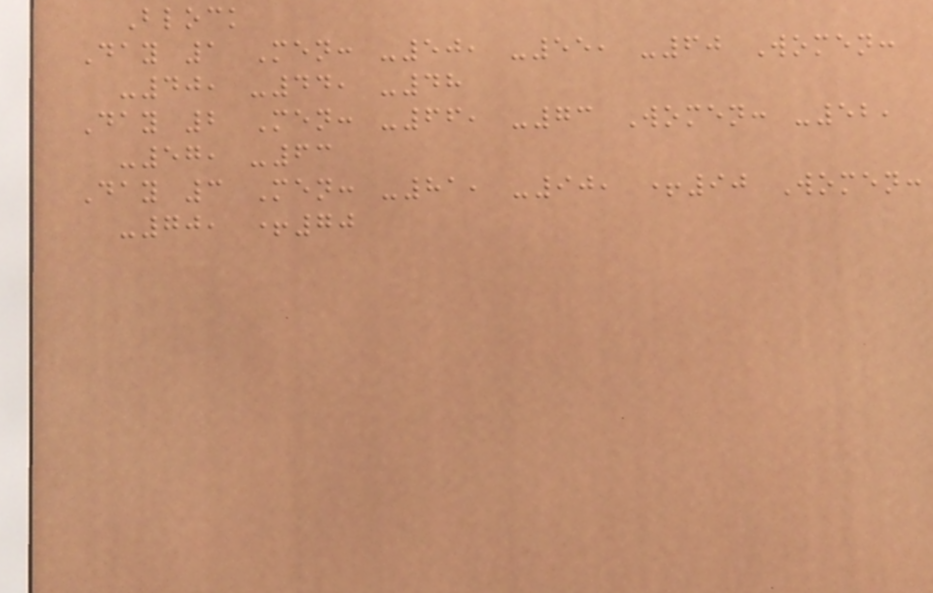Block
Day 1 Men: -50, -55, -60 Women:
-40, -44, -48
Day 2 Men: -66, -73 Women: -52,
-57, -63
Day 3 Men: -81, -90, +90 Women:
-70, +70
